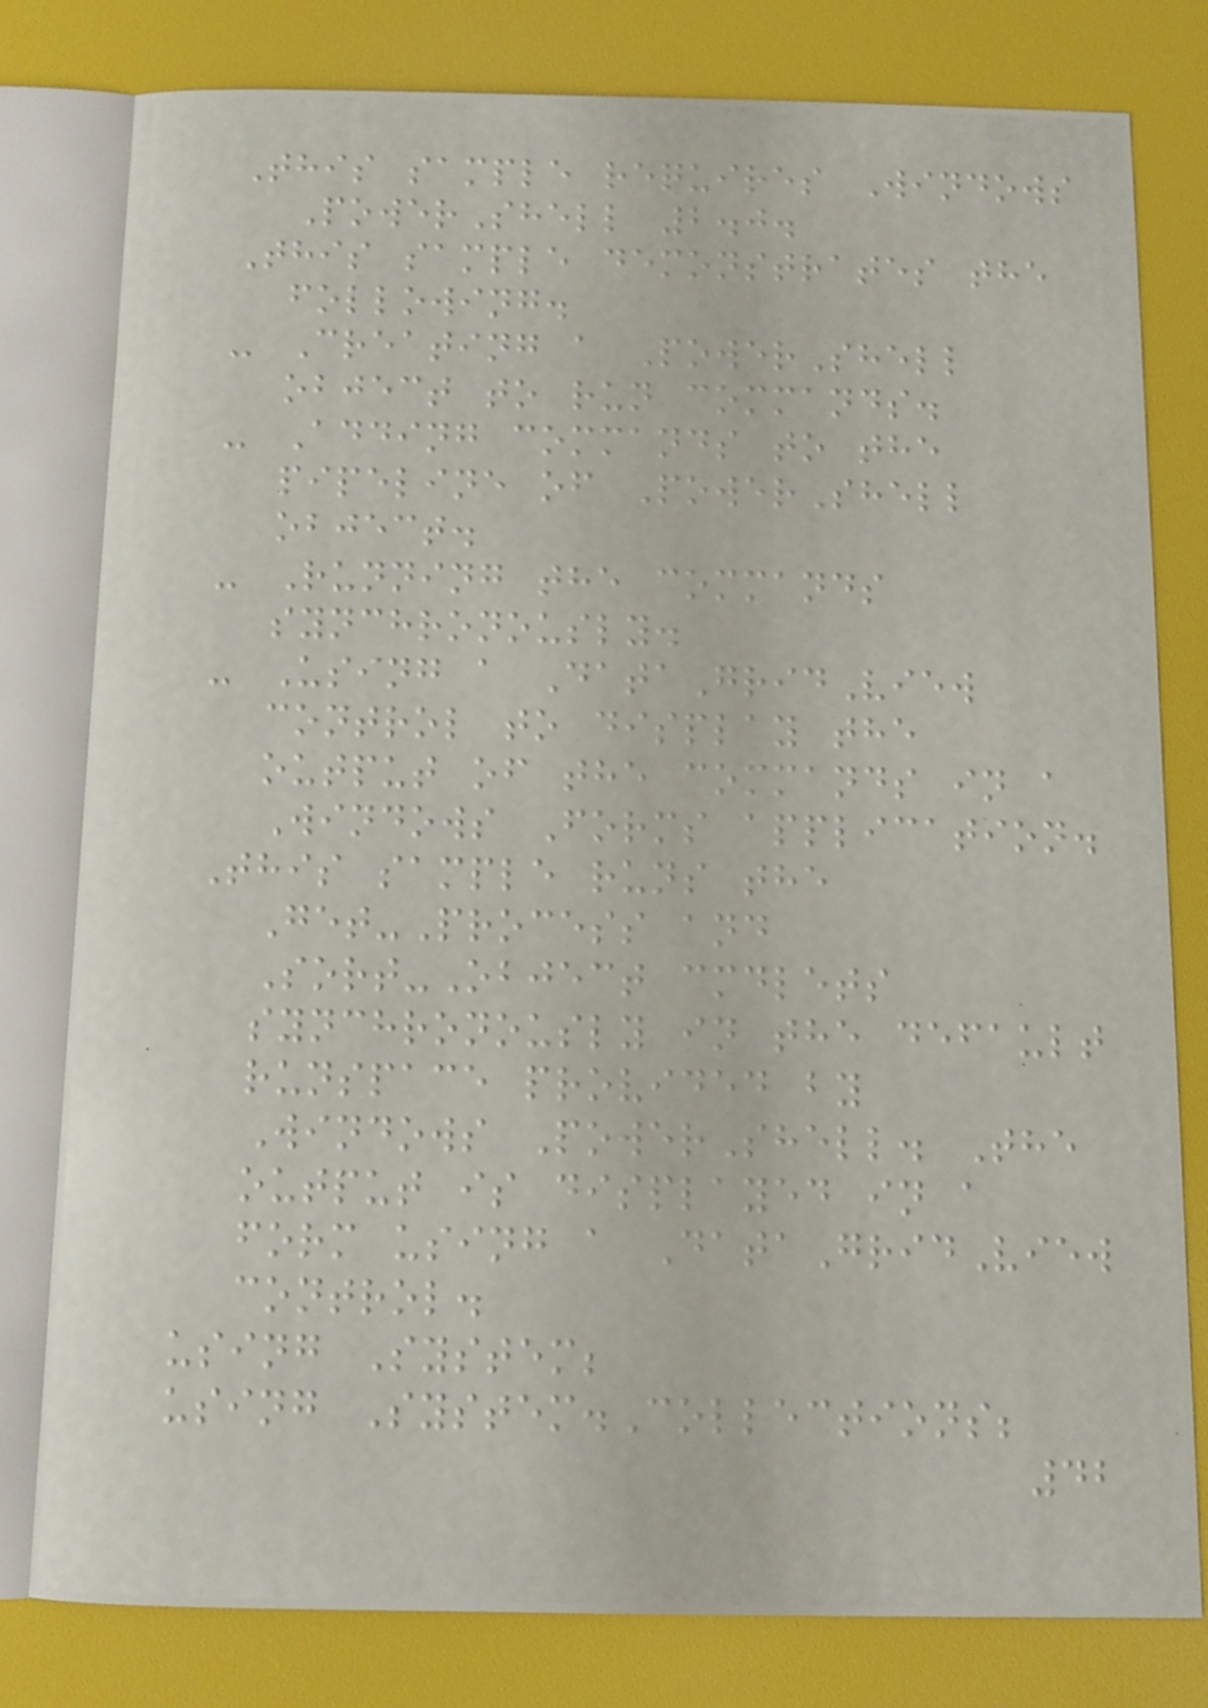This sample requires Windows
PowerShell 2.0.
This sample demonstrates the
following.
- Creating a PowerShell
object to run commands.
- Adding commands to the
pipeline of PowerShell
object.
- Running the commands
synchronously.
- Using a DataGridView
control to display the
output of the commands in a
Windows Forms application.
This sample runs the
Get-Process and
Sort-Object cmdlets
synchronously in the default
runspace provided by
Windows PowerShell. The
output is displayed in a
form using a DataGridView
control.
using System;
using System.Collections;
42
